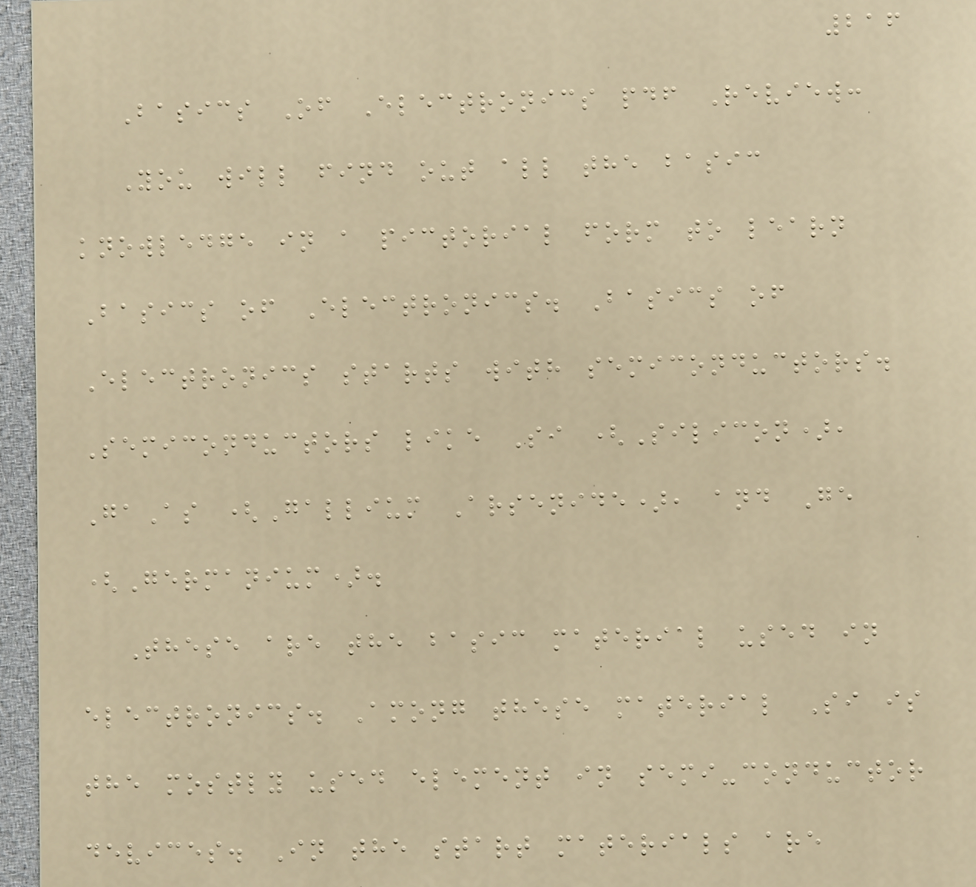216
Basics Of Electronics pdf Review:
You will find out all the basic
knowledge in a pictorial form to learn
Basics of Electronics. Basics of
Electronics starts with semiconductors.
Semiconductors like Si (Silicon),
GaAs (Gallium Arsenide), and Ge
(Germanium).
These are the basic material used in
electronics. Among these material Si is
the mostly used element in semi-conductor
devices. In the start materials are
